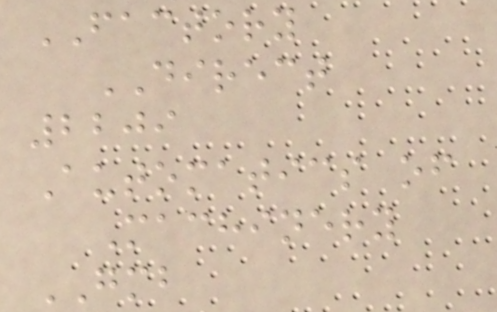FACTORY
DIRECT
2209
Automatics of
Machinery
GMB
